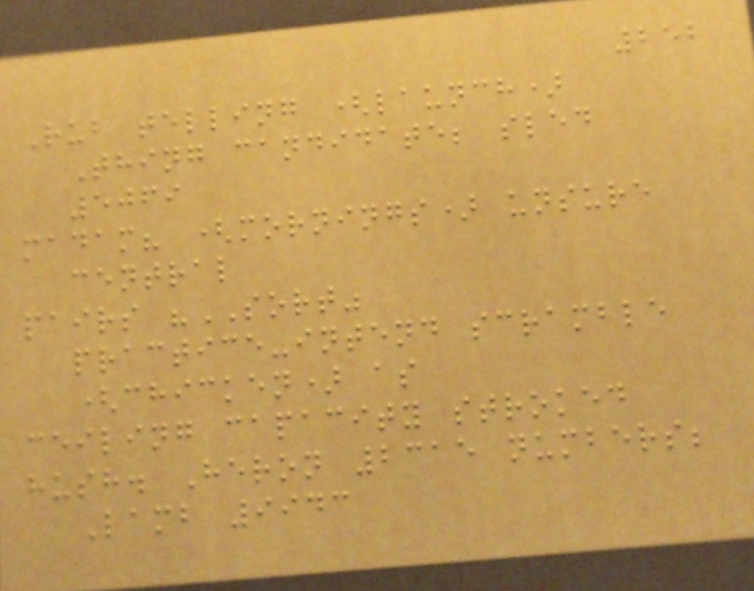252
Rub telling (launch)
Thing candidate; sled
5069
madam? (mornings) unsure
central
pairs "SORT"
practice-intend scramble
(chicken) as
ceiling capacity stroked
hush. Heron 2315 numbers;
Lamb 9943
